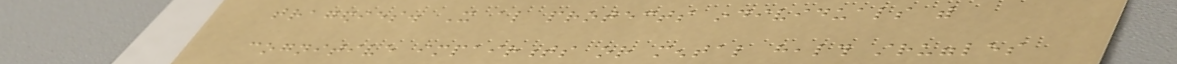tragedies. It also protects individuals with
cognitive impairments or mental health struggles
